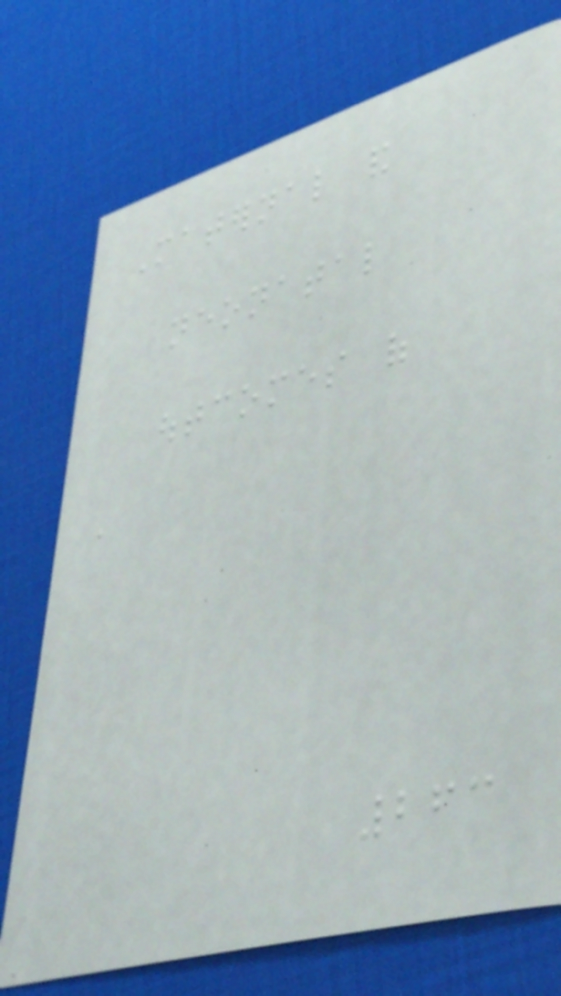Maternal and
neonatal
outcomes of
a
263
